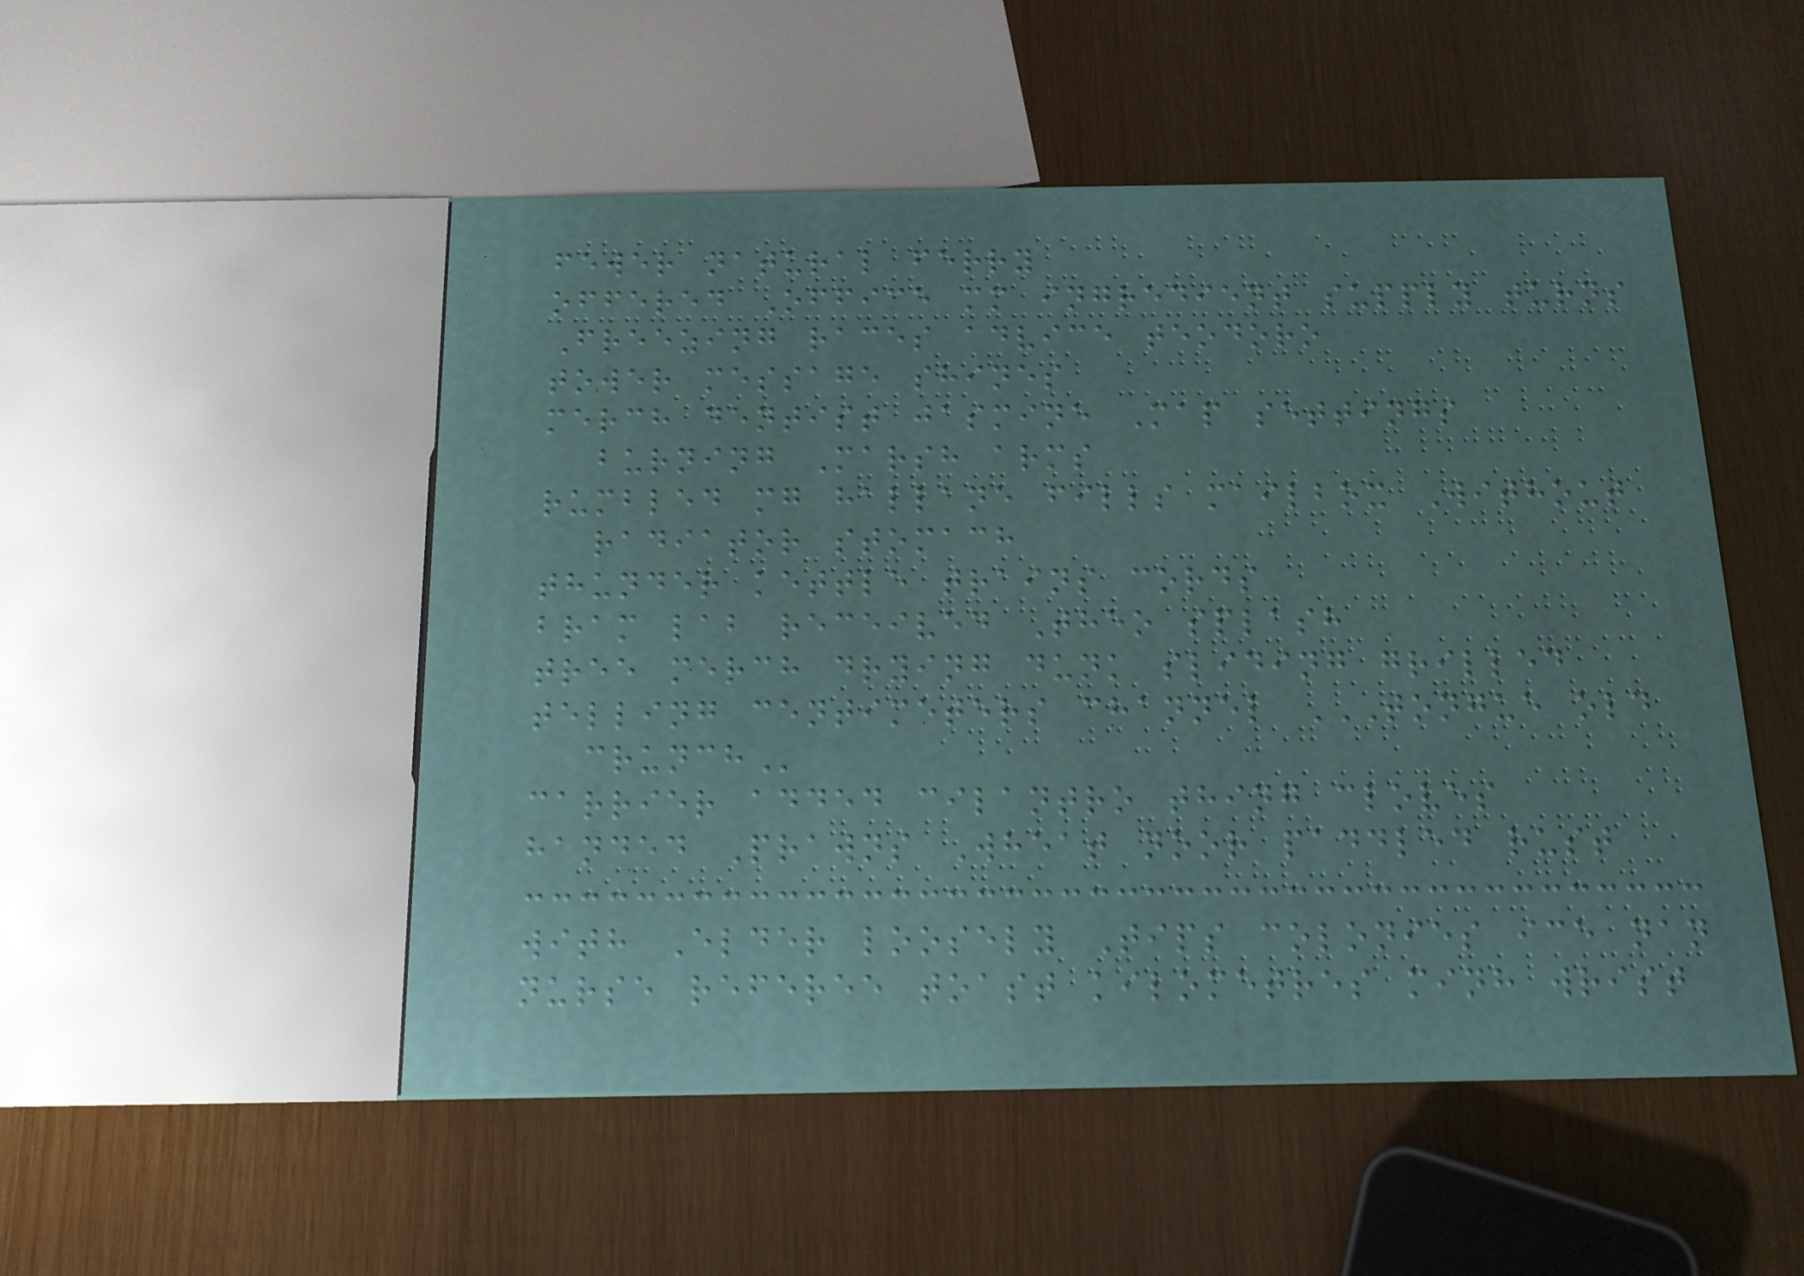fewer natural ferry
offered Office mm ingredient supply turns
Freezing races advice teodoro
tower message shines
merch dentist jasmine Map settings
burning Marsh arms
rumbled mg hallane fills mailbox Without
radiator stomach
thunder kettle trains cords
bram lab received Theo splash
tree merch drying dunk sliding grilled
telling centimeters channel TONGUE OLD
CRUNCH
carrier added cilantro thing cloves
handed Prawns Wheat noor paddled rust
with Elder loosely Tips colonies ice nan
nurse referee toast kilometres minh wrist
